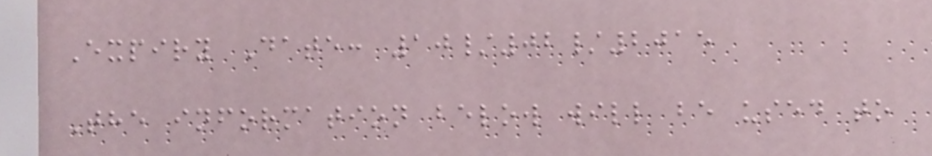Expiry Date: 10/02/2015
The information below will be used to
